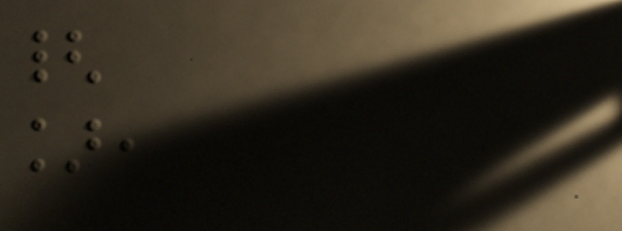{
],
